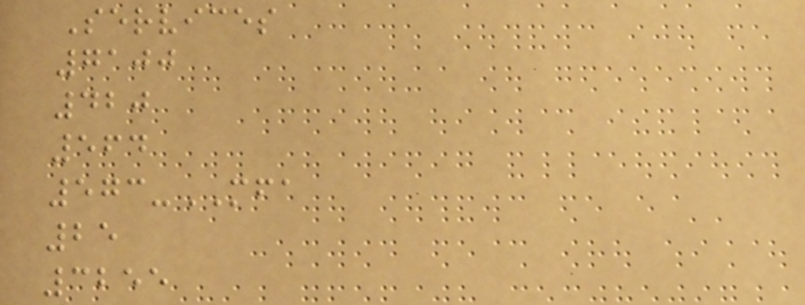Services
7100
420
564
573-MFA
25
3255
